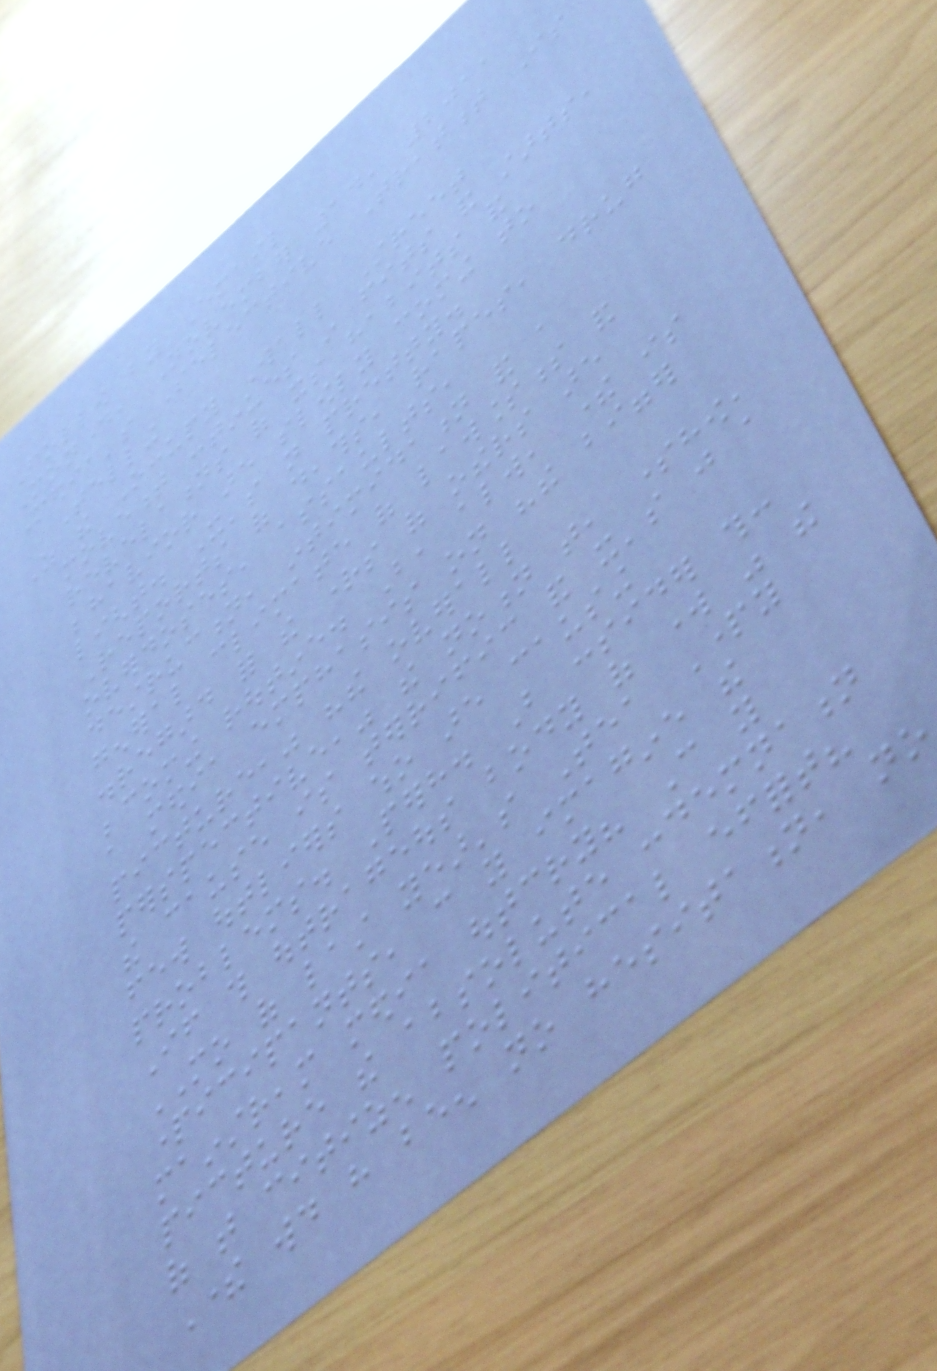Follow by Email
Monday, November 14, 2011
Media's Selective Treatment Is
Telling
As the Occupy Wall Street
movement continues in fits and starts,
revelations of its habits and
behavior are slowly coming to
light. It's not pretty.
Reports of deaths, rapes, drug
overdoses, assaults,
destruction, intimidation and a
general climate of lawlessness and
disregard for the rights of others are
becoming routine. But, always, there is
a media emphasis on "the bigger
picture," "the overall
perspective," the notion that, somehow,
the cause is terrific and it's just a
few outliers who are causing
problems. Perhaps. But consider this:
If this outrageous body of work was the
MO of last year's Tea Party
participants, can you imagine the
mainstream media outcry? Can you
picture the absolute condemnation
of that citizen political effort?
There would have been no hesitation, no
